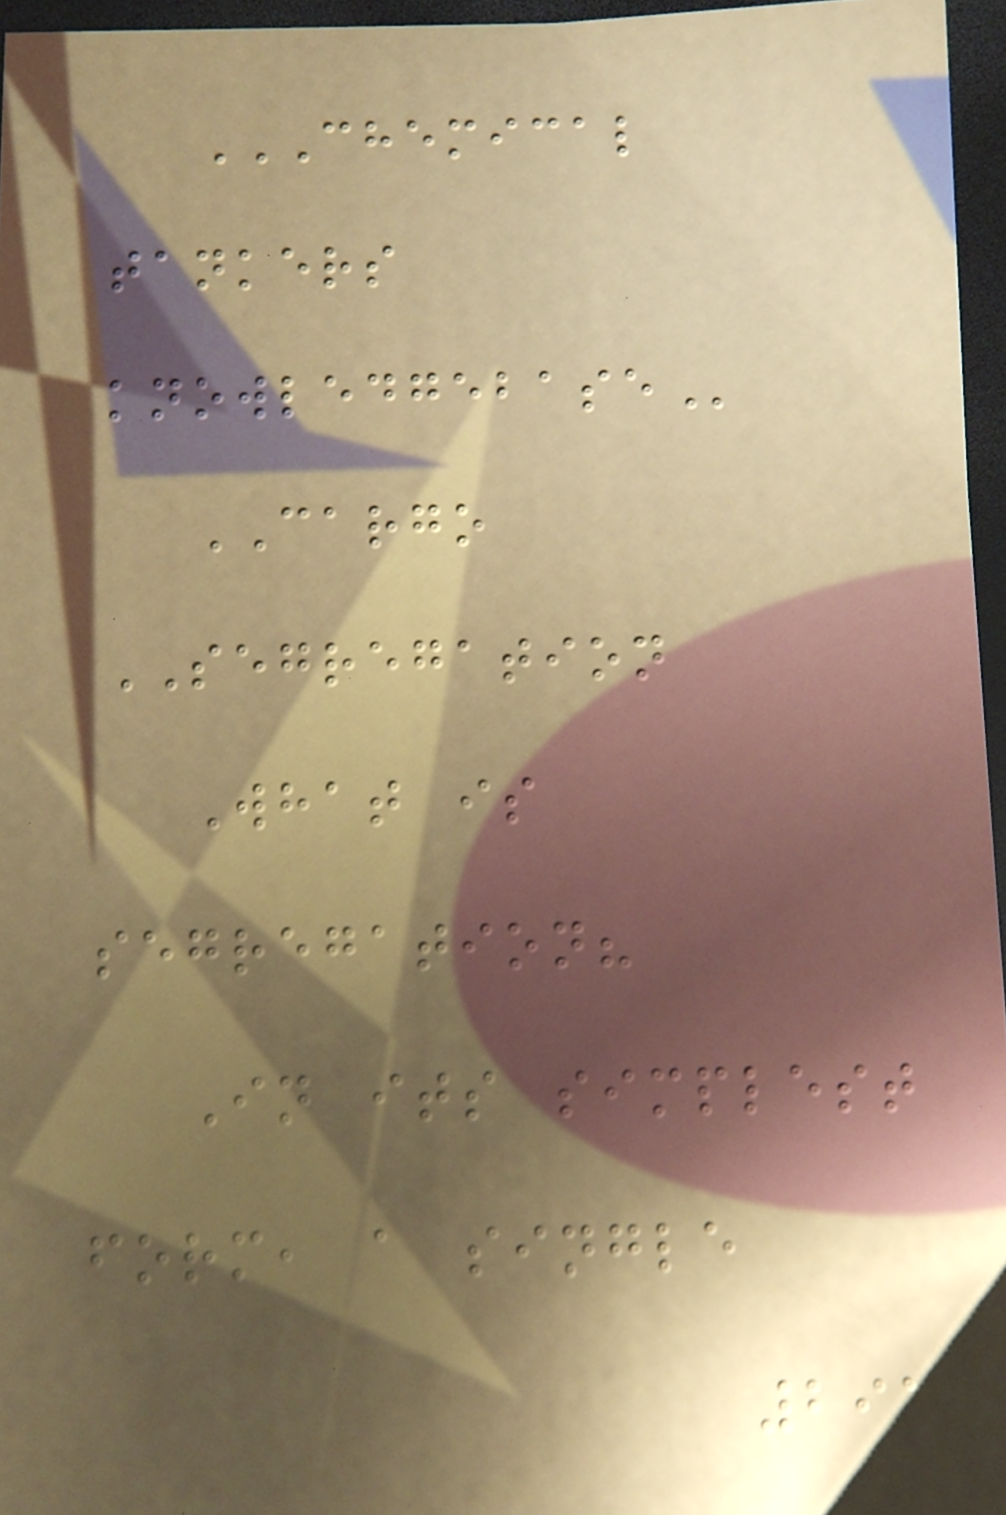CHEMICAL
TANKERS
KNOWLEDGEBASE
CARGO
SEGREGATION
What is
segregation?
In its simplest
form, a single
291
